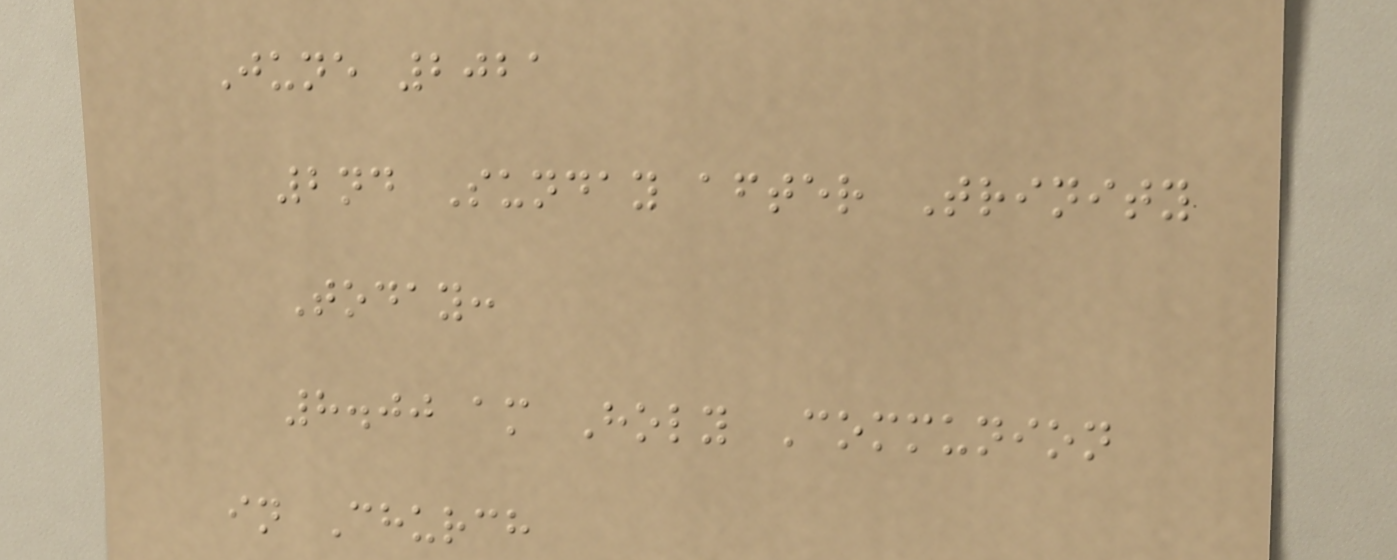June 2021
2nd Sunday after Trinity
Today:
8.00 am Holy Communion
in Church
